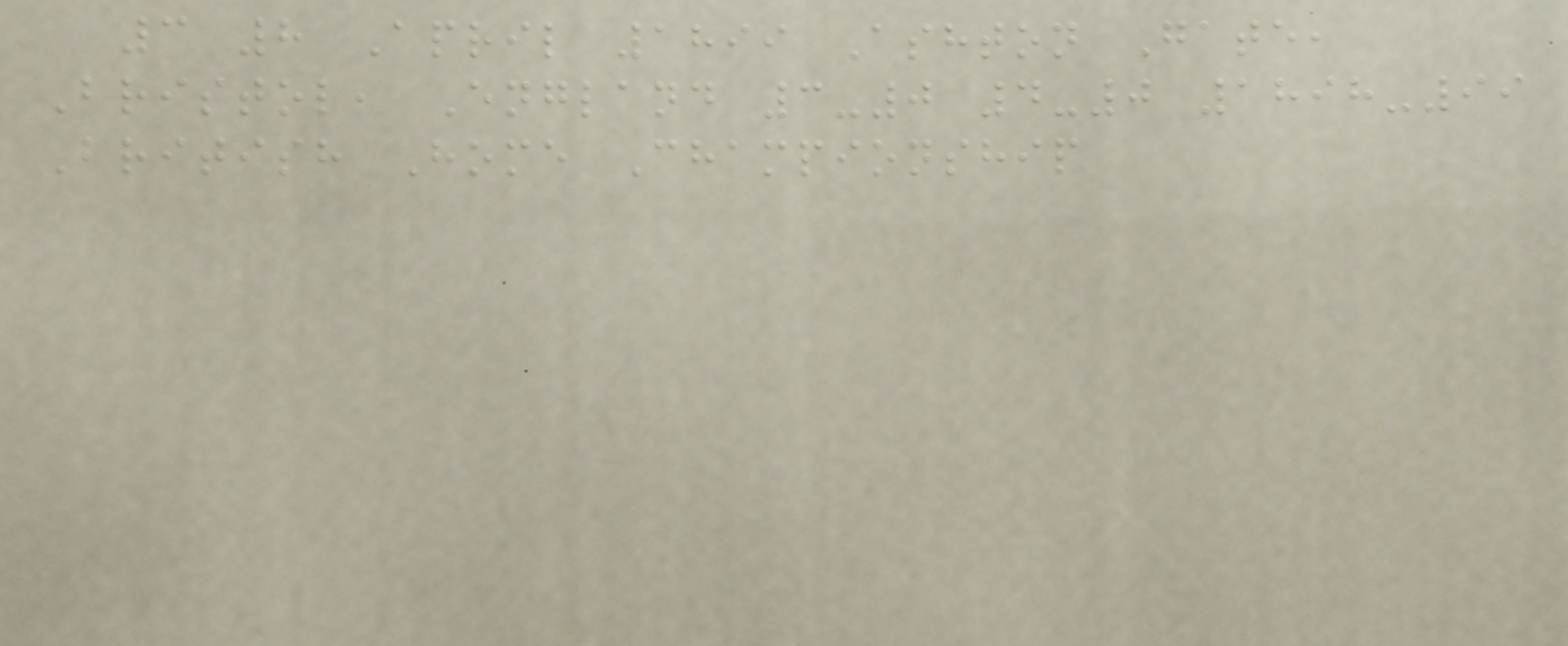3 8 April 1899 Ashton Gate,
Bristol, England 3-0 4-0 1898-99
British Home Championship
